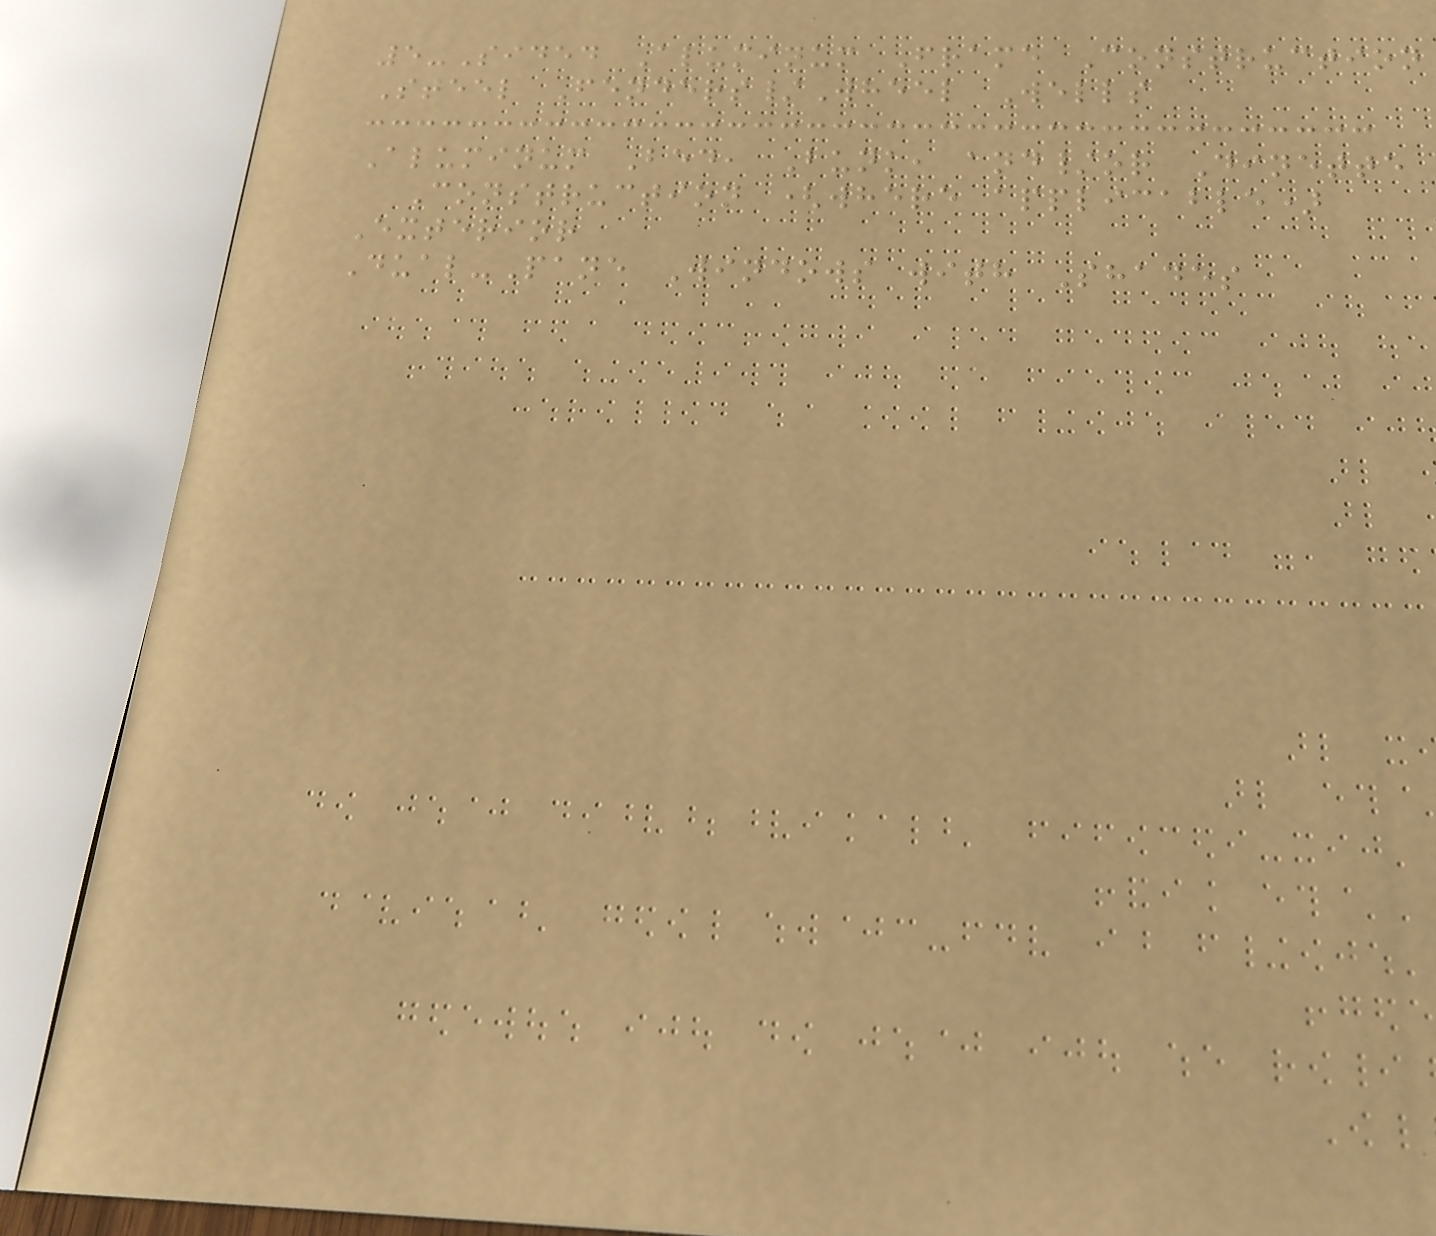5-Sided Aluminum Frame Construction
Steel Fenders/Wheel Wells
Aluminum Bed, Bunk, and/or Dinette
Construction (where applicable)
Exterior
Dual-Pane Windows with Shades
